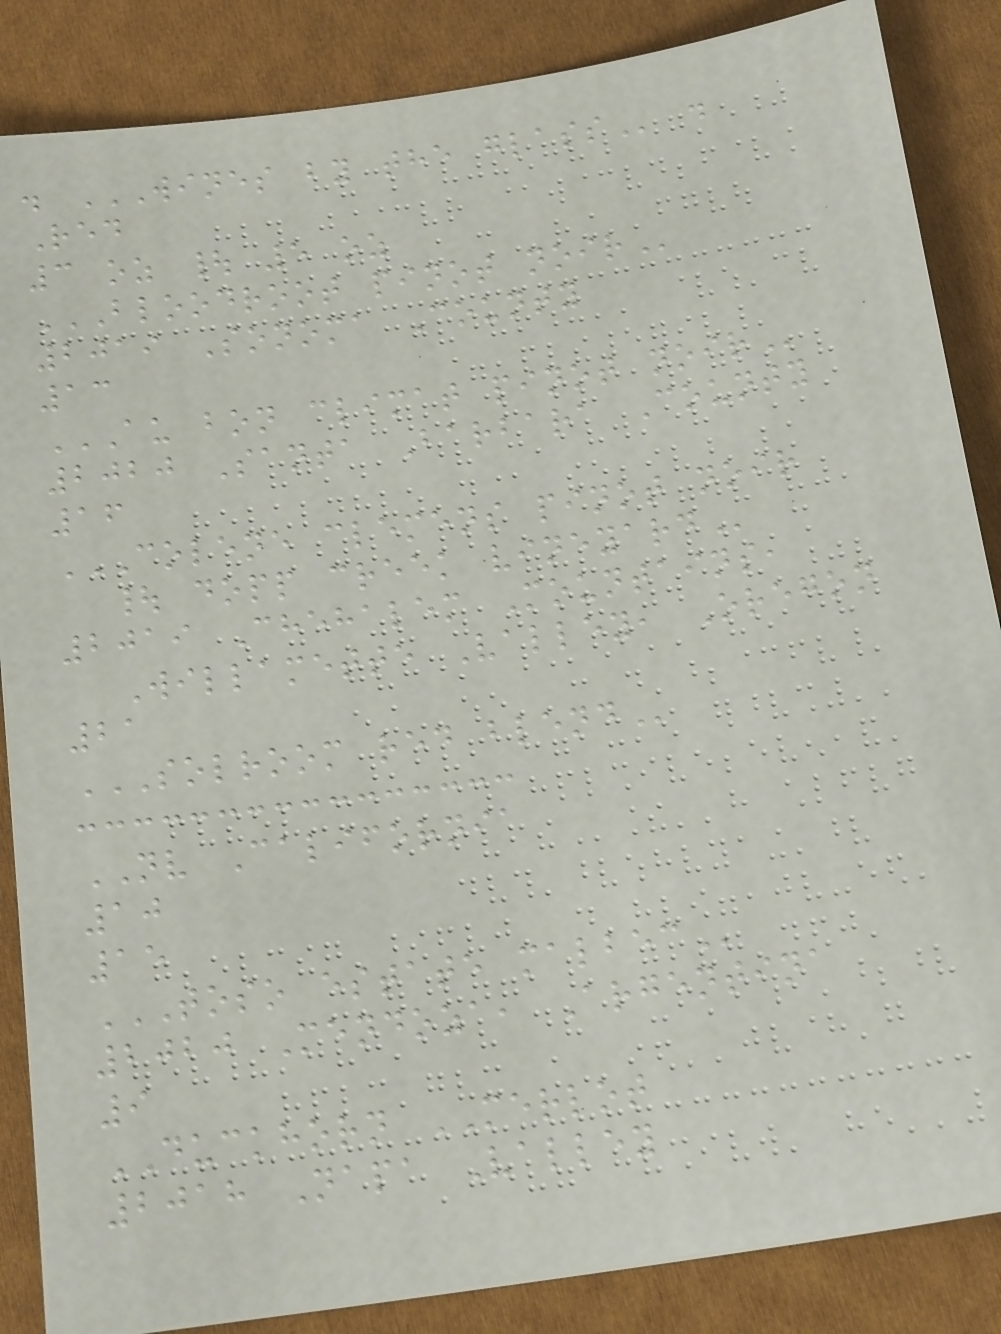. WINES BY THE GLASS .
Red
3 oz | 5 oz
BLOODROOT PINOT NOIR
2019 Sonoma County
13
AU BON CLIMAT PINOT NOIR
2020 Santa Barbara County
16
COLENE CLEMENS PINOT NOIR
| DOPP CREEK VINEYARD
2019 Chehalem Mountains,
Willamette Valley, Oregon
21
SOLROOM RED BLEND
NV California
10
15
TOSO ESTATE MALBEC
2020 Mendoza, Argentina
9
DUCKHORN MERLOT
2018 Napa Valley
